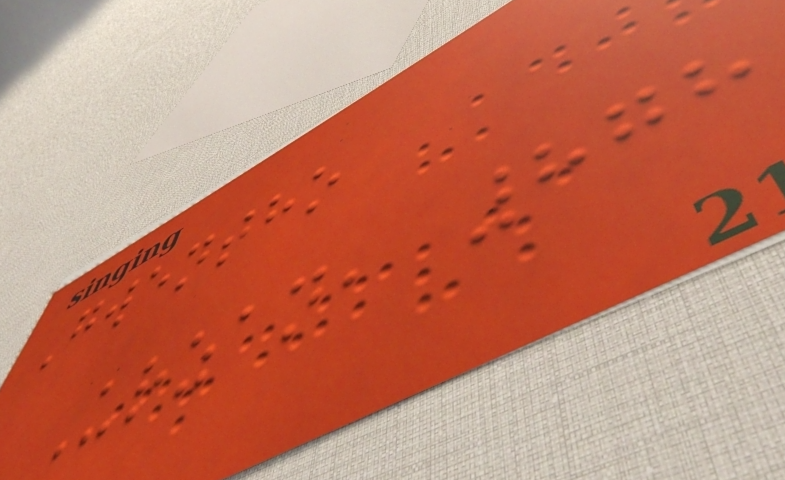Gwentho
Urzan, 878
